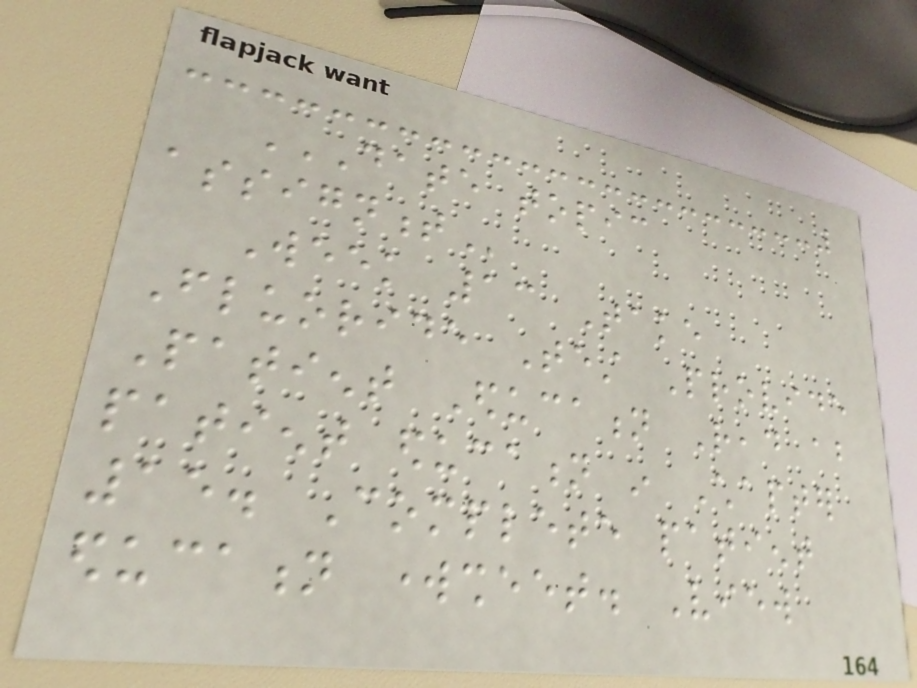DATE TOPIC
ASSIGNMENT
Week 13 Take
Fluoride Test Provide
Patient Education Read about
patient education in Chapter
15. Complete patient
education worksheet. View
